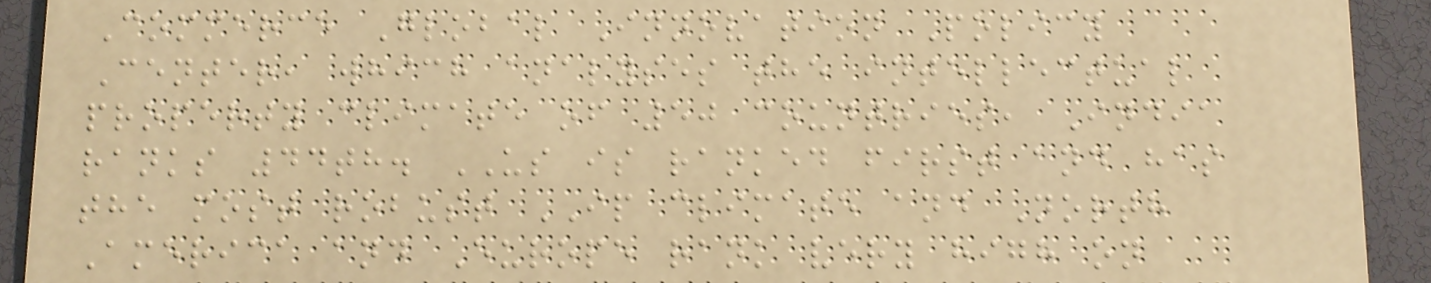Commerce Global Innovation Policy
Center, which analyses the intellectual
property climate of 50 countries, India
ranks 44th. US is ranked first and has
the most robust IP climate and North
America and Europe rank very high on
